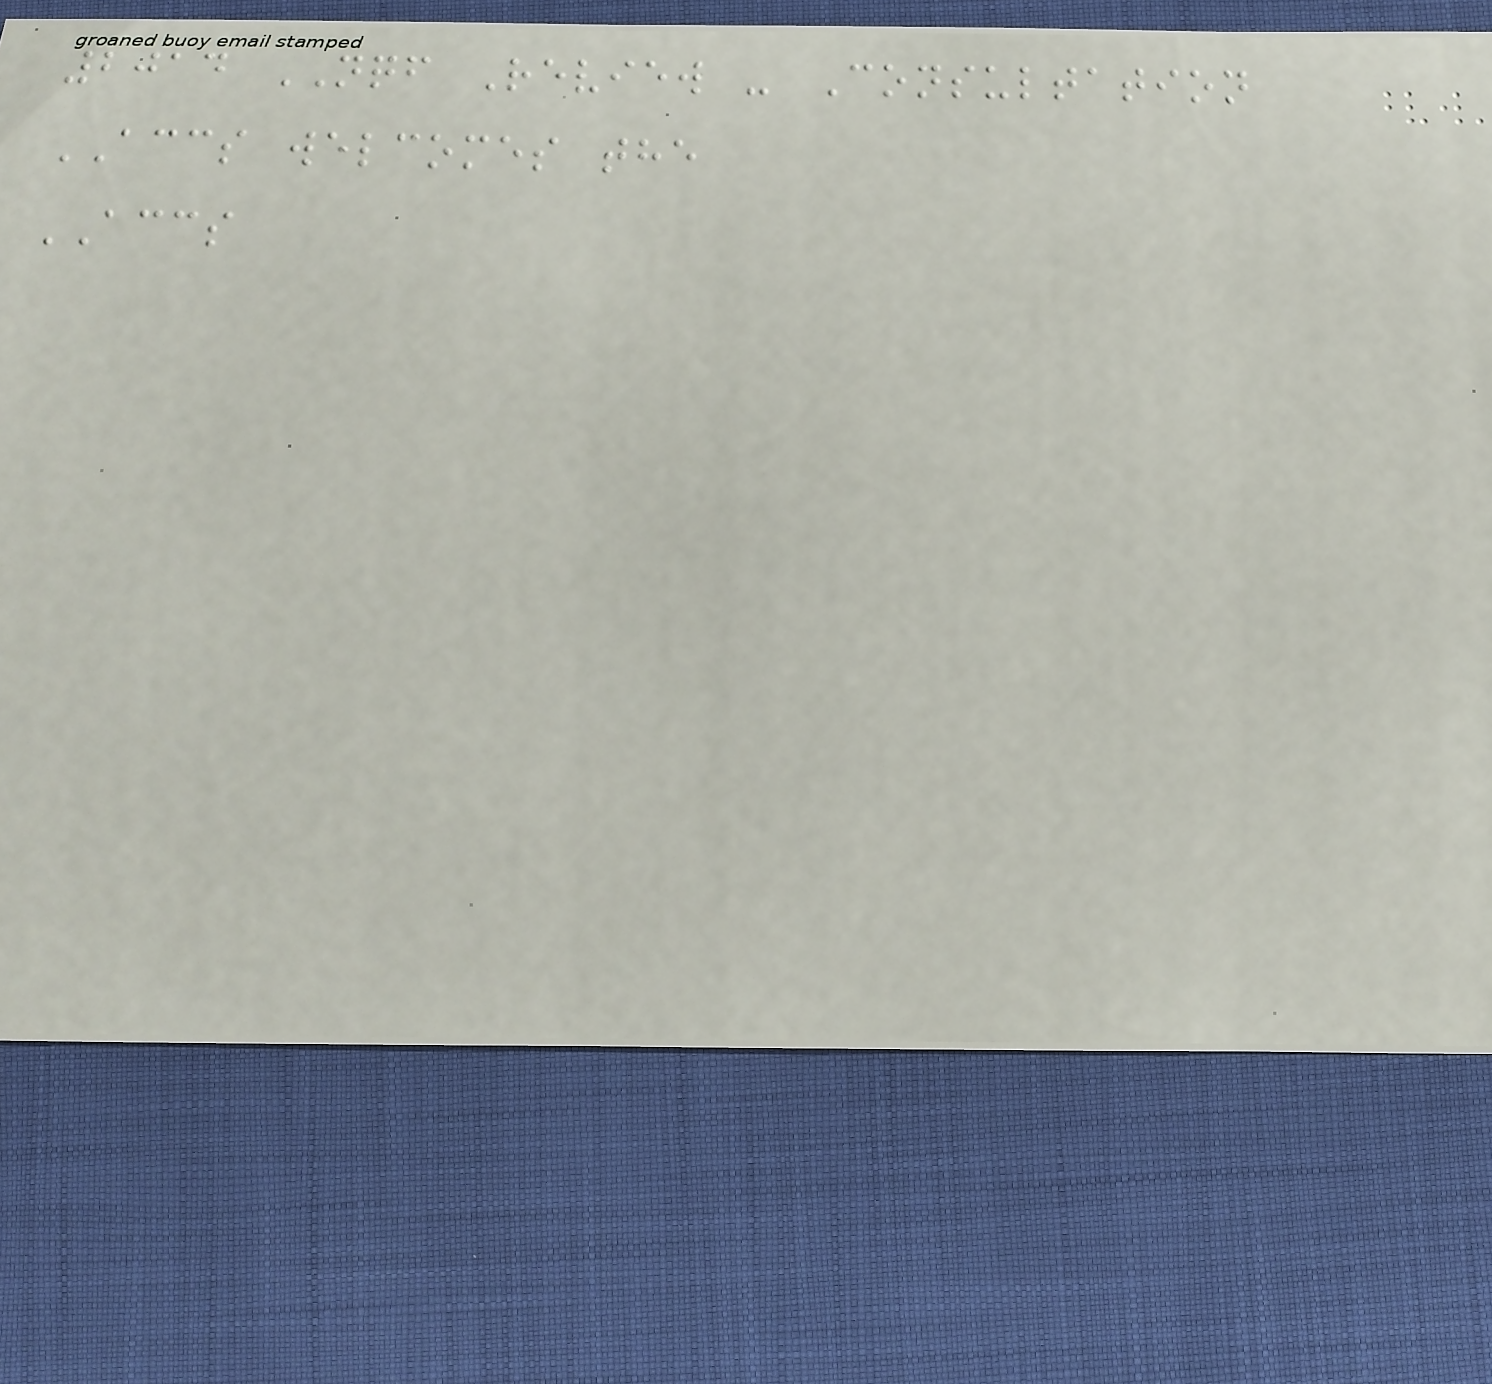2014 NQF Review - Consultation
ACCS welcomes the
ACCS
